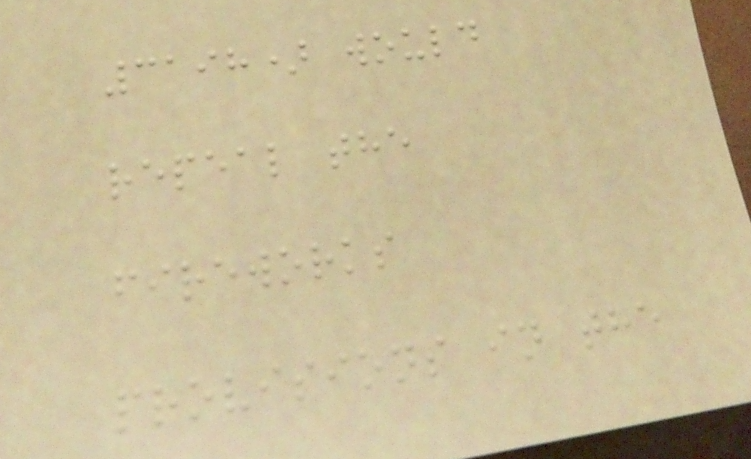3198) would
repeal the
fireworks
provisions in the
